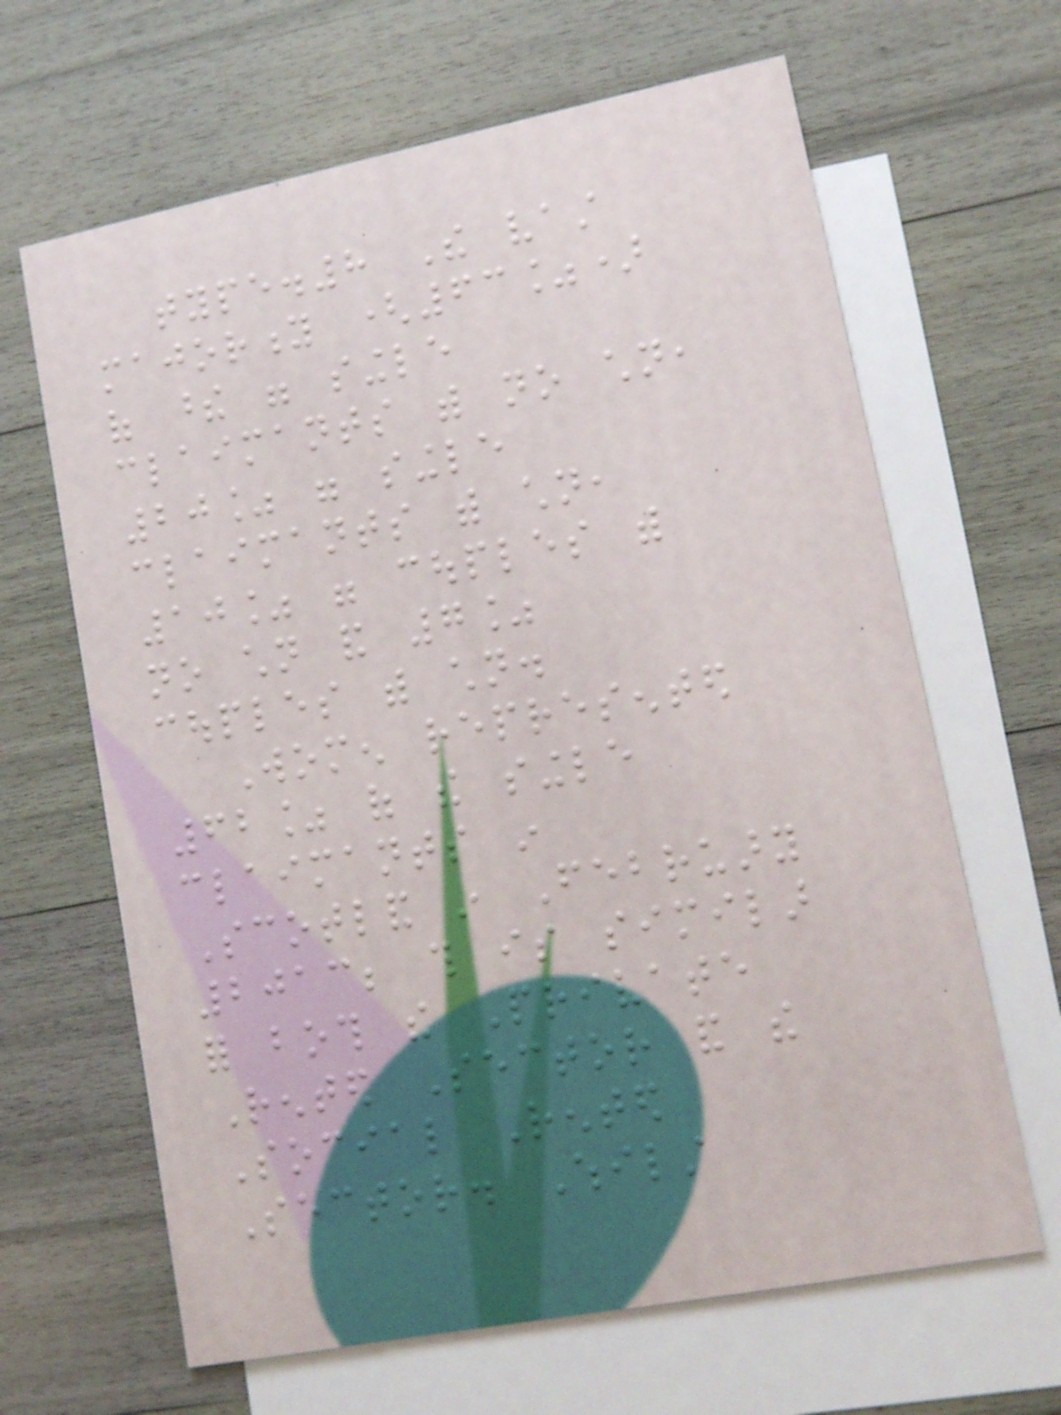type.8 The vast
majority (63%)
of these were single
claimants with no children,
20% were single
claimants with children,
10% were couples with
no children and 7%
couples with children.
Women represented
62% of the single
claimants in
Scotland in February
2013; this is similar
for both the Private
Rented Sector and the
Social Rented
Sector. Whilst
